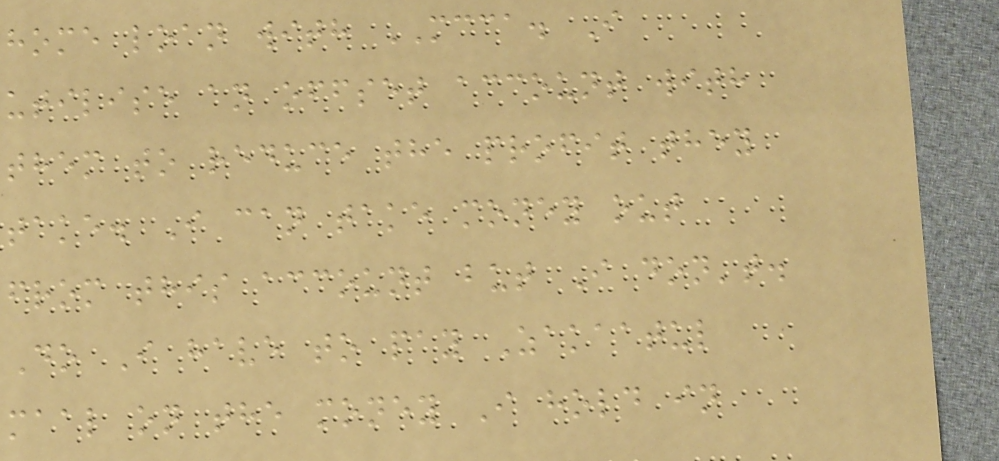home loan with MCCA. I
utilise an offset account with
them to reduce the profit they
take. I can take money out
from this account but I don't.
Do I have to pay Zakaatul
maal on the money I hold in
